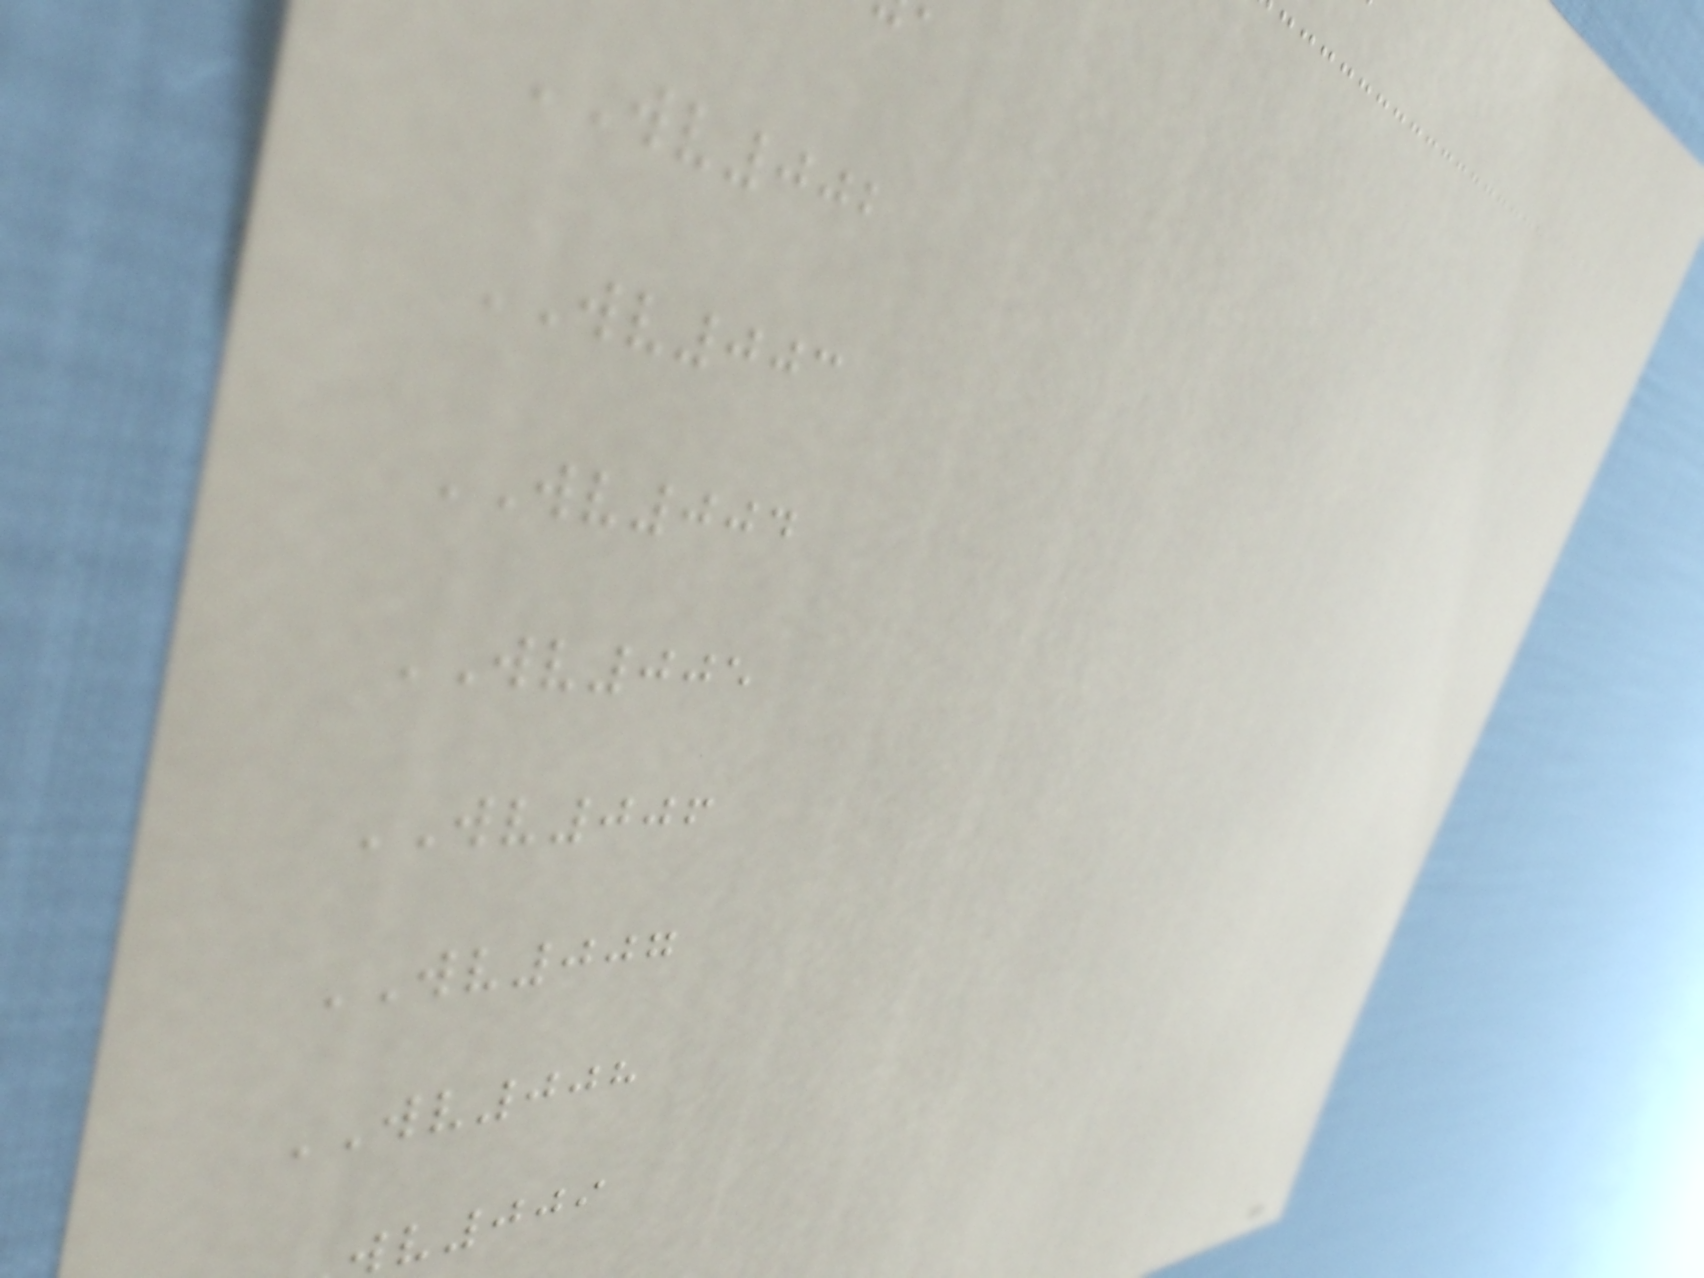WV002
WV003
WV004
WV005
WV006
WV007
WV008
v009
